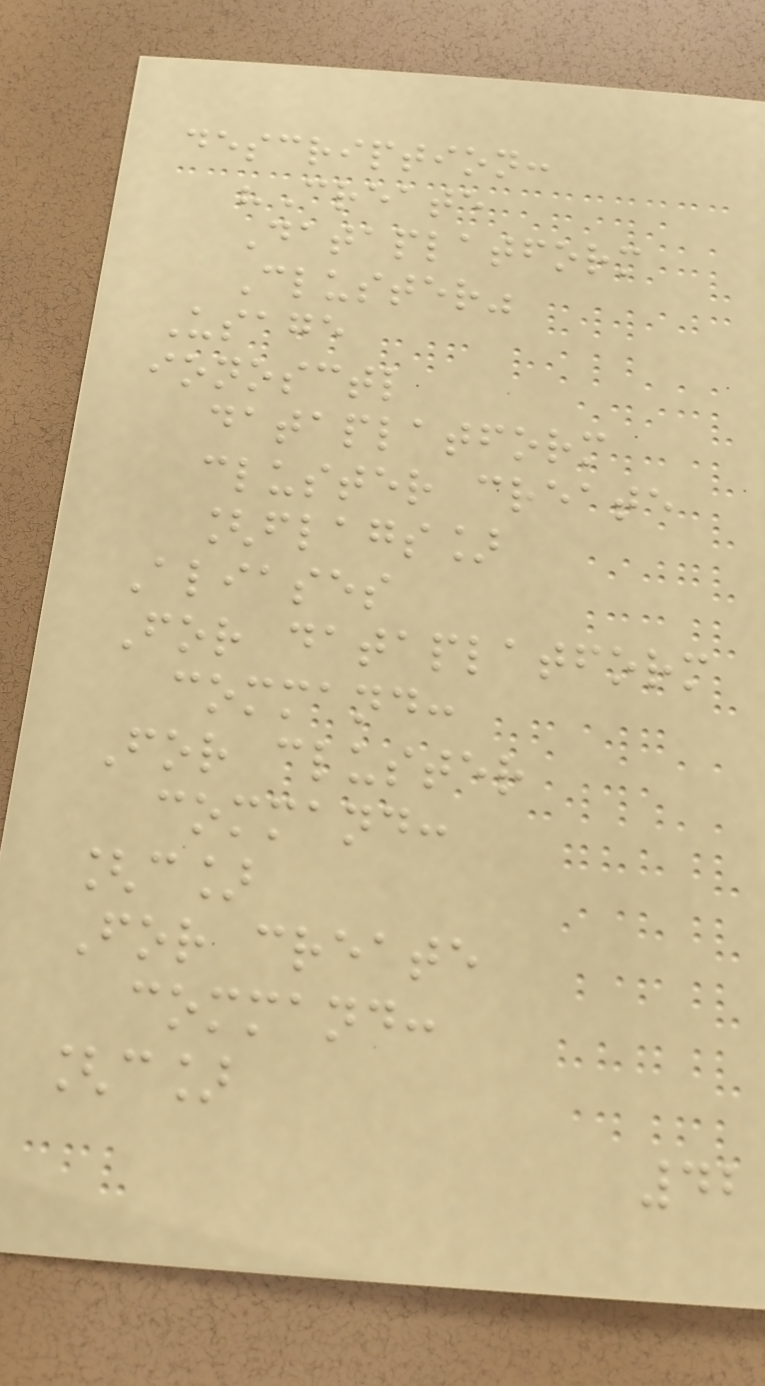description:
"Create
Dataplatform
Cluster"
Usage
ionosctl
dataplatform
cluster create
[flags]
Aliases
For dataplatform
command:
For cluster
command:
[c]
For create
command:
[c]
42
